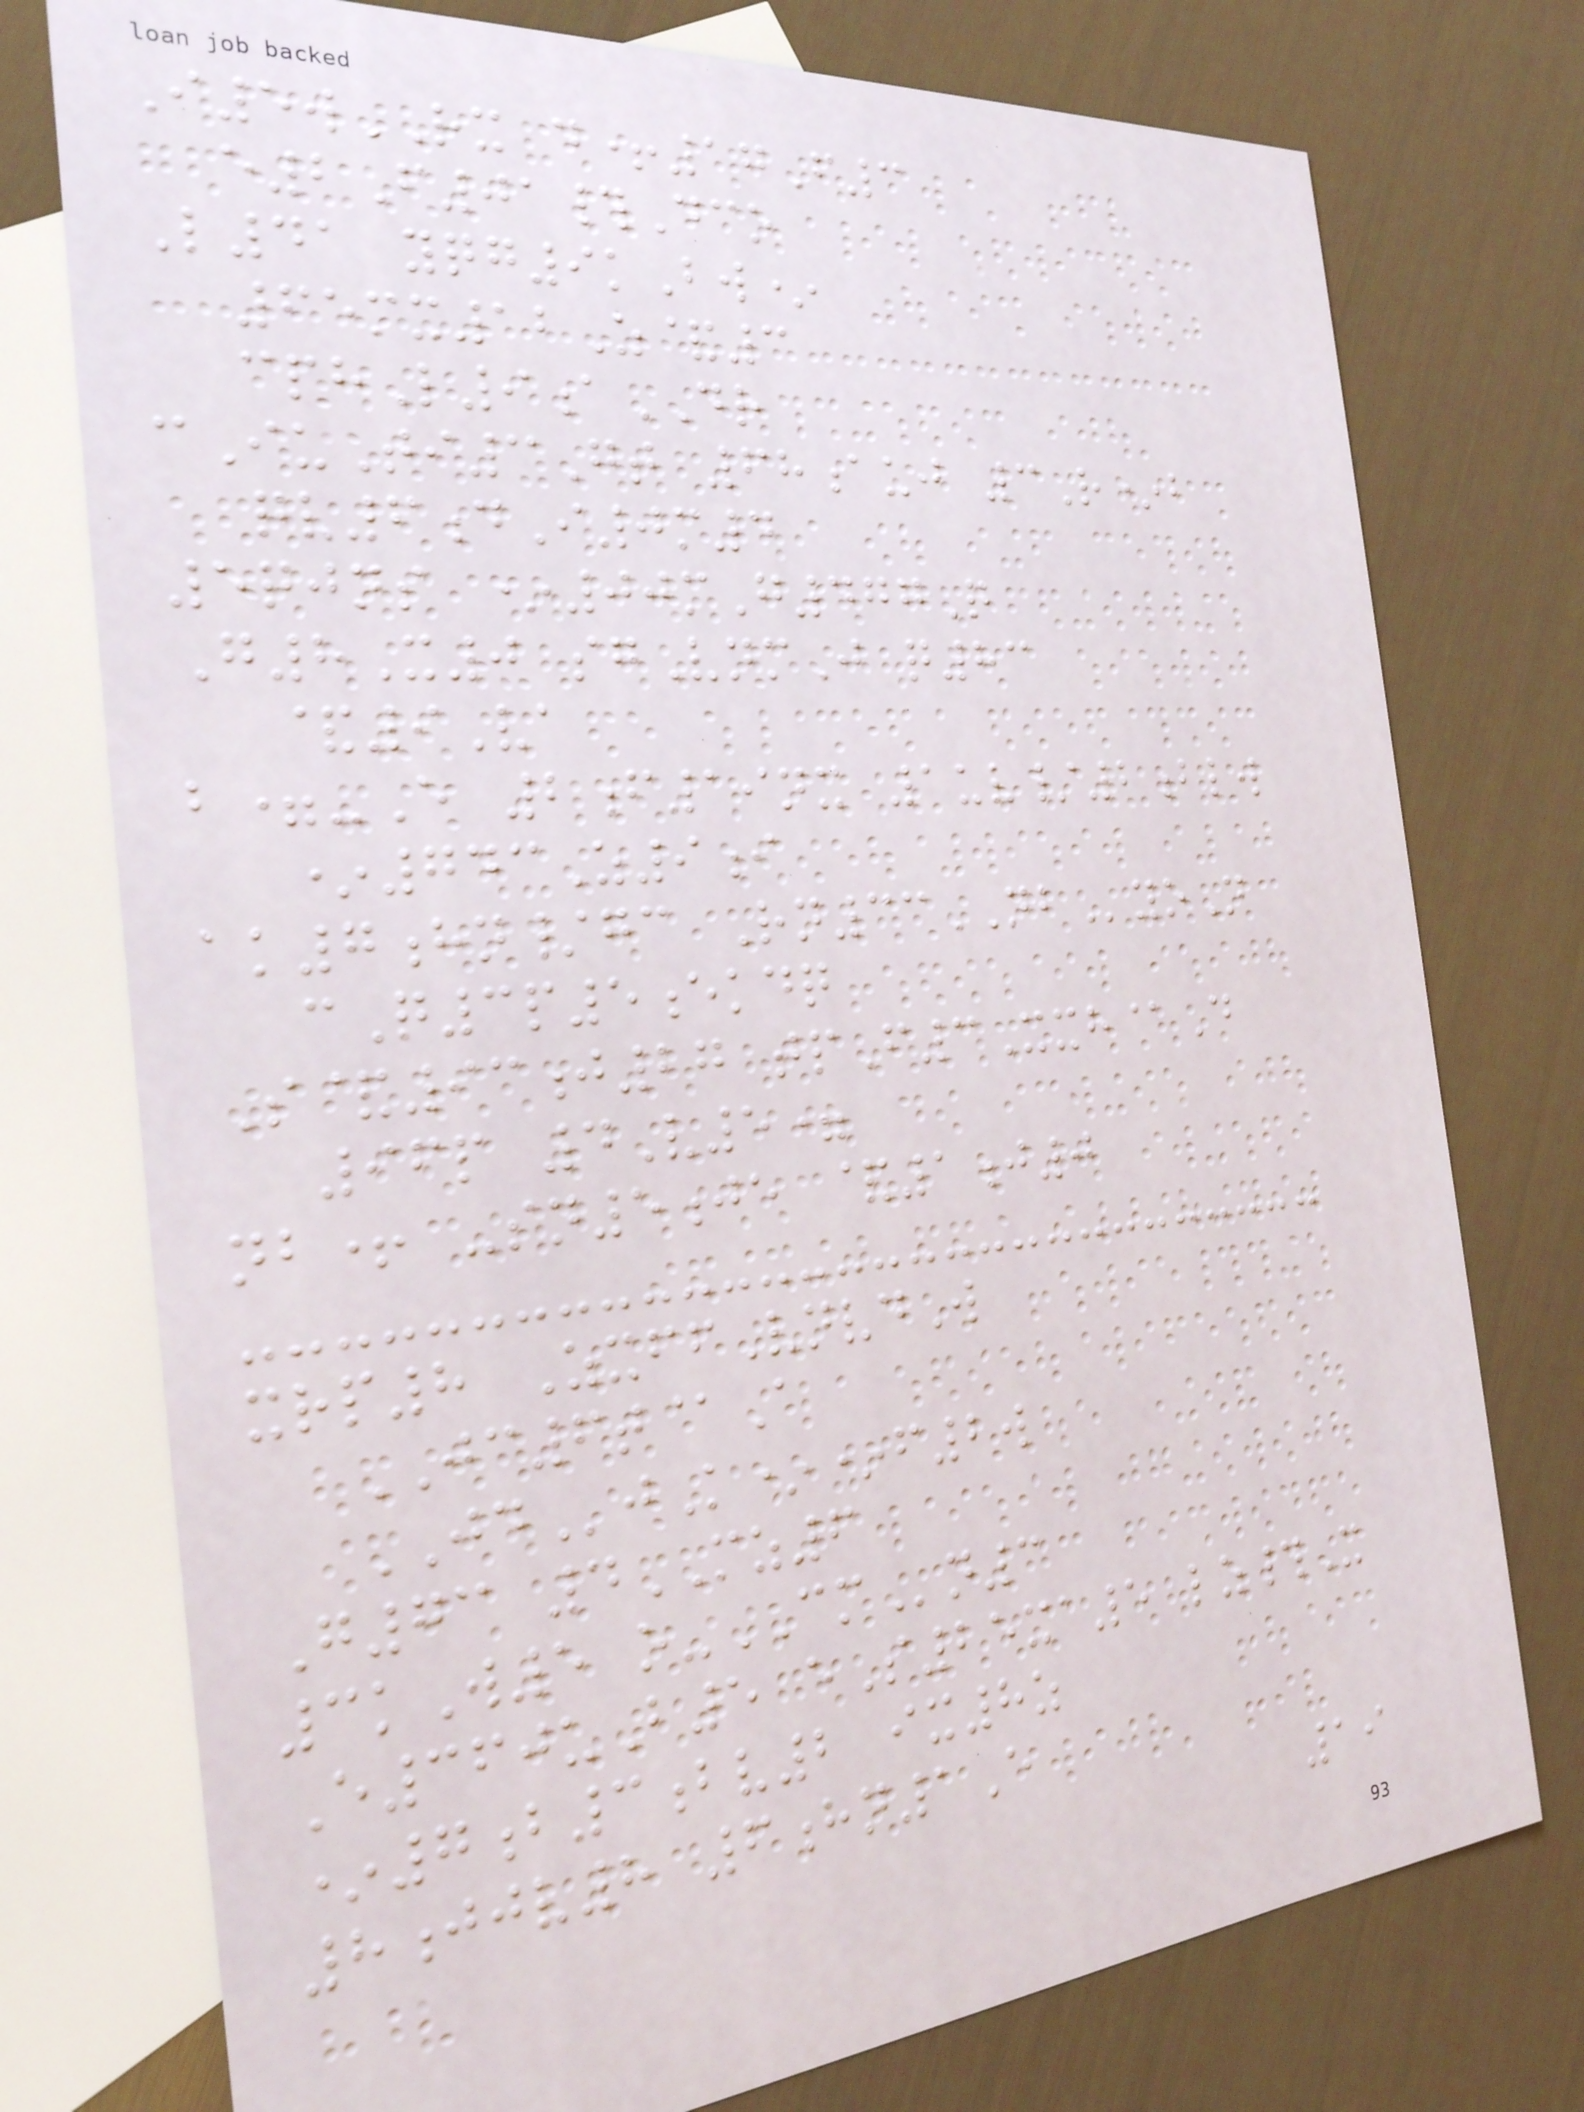I5wRX d+17F3
e2F01#Dco
L41 yqg9kBw*
65mx12Z&3
cphL9aDR
cIuTi3Gt 68auj 3R*b
qv6dI0m4
5qjns *00mG477Q
G8X0 sgVnmJ q83
&9Va
b=-E 2f19nx 1uv/2blw
*743Z9i
ak7hn/gc Rn33NByoN
cQ3p5ekdq
S&93j27 tpF3Xxh@D
96p 4V5=
nb+ -sn5je &1j0
xrp8 ZxffVnvdW
JC6t@A
JDjK**f2w
G73 4MZ6
3kW5 o-CMn3
E360uB5 eS25xa5 lz#X
*7b3bv2 ix8z
8jjv8 6hn1E
19
